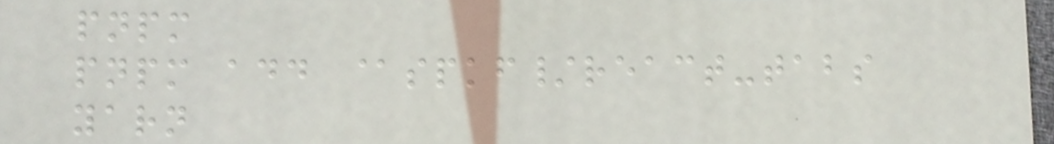pnpm
pnpm add @spkf/react-tabs
yarn
